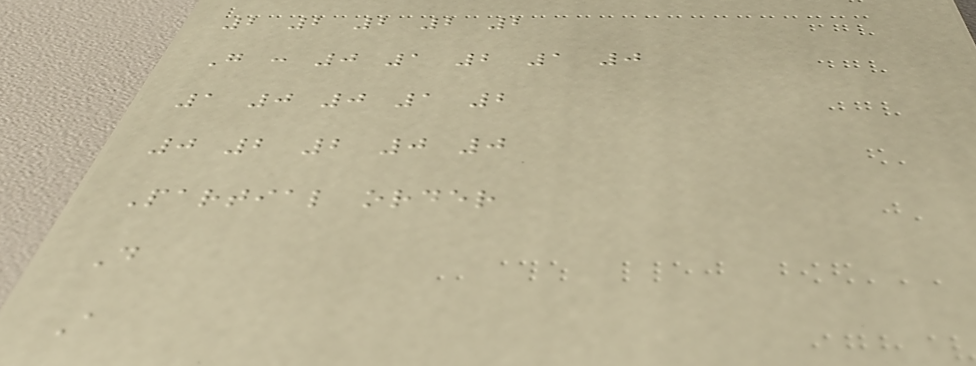2 2 2 2 2
G : 0 1 2 1 0
1 0 0 1 2
0 2 2 0 0
Partial order
D
A
